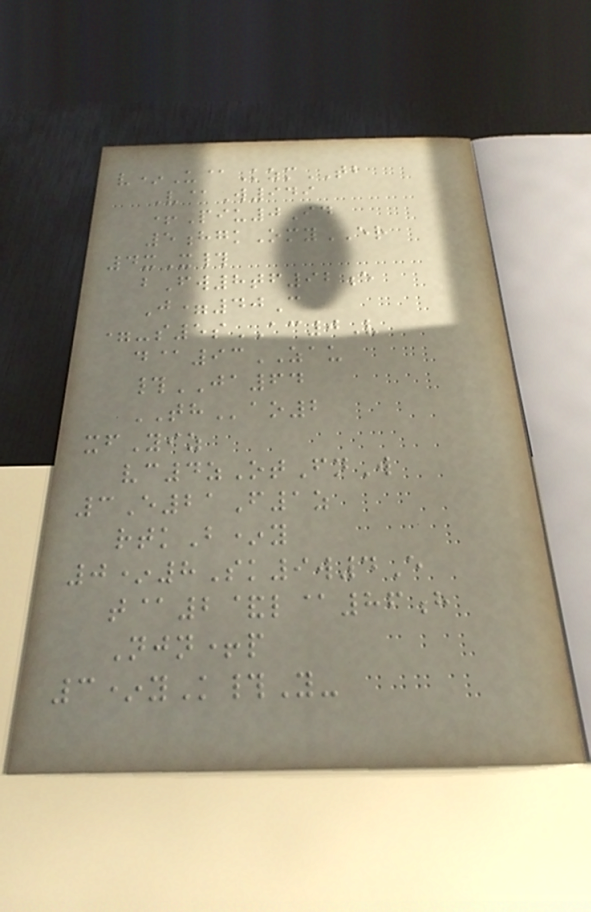v*U@KzmTB
V@W949
+Piu0Id
5hgkOmyER
4xX#
bFw8tf92e
J=40C
=-s5sAC0V
d@93ZAU
#JA64
THao2
xfYiz
vc4zOtFnW
3E21F1z
rtkB*y
0*8Sk9w4E
t@2&l@86h
Njn+p
3*yK#Y-
